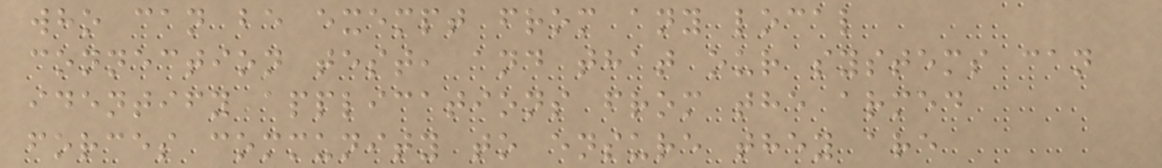who can be exempt from any local
connection test, and that our systems can
identify applications from the armed
forces community to ensure they are
